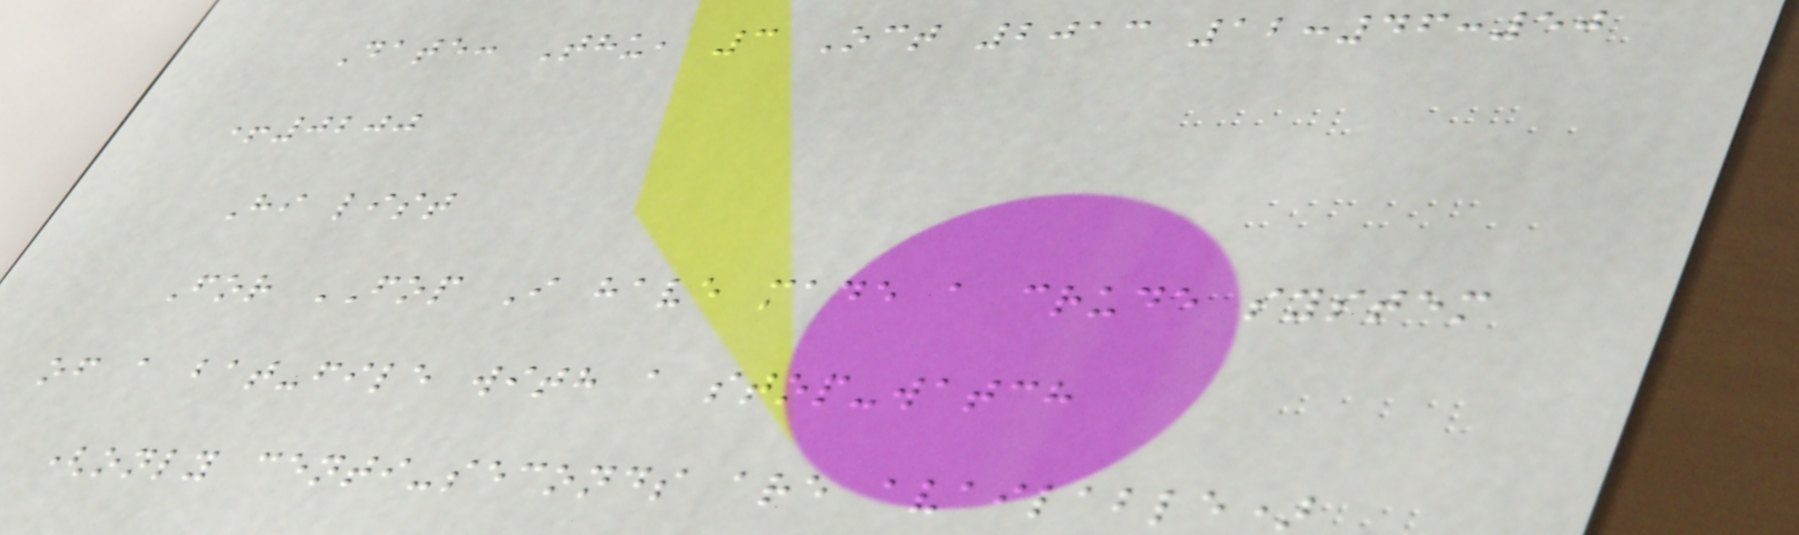Date: Thu, 3 Oct 2013 12:46:50
+0200
Hi list
For FOP I have made a crude system
of a bat-file with a stop-watch
(only centi-seconds are available)
